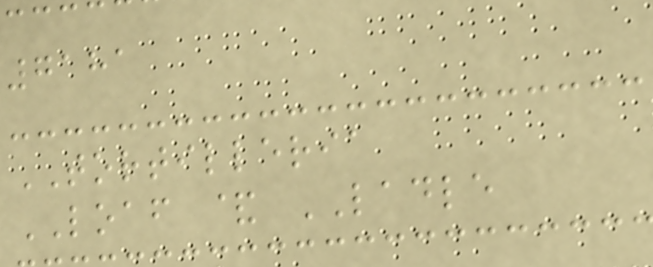7181
TORTILLERIA
LOAF & LADLE
